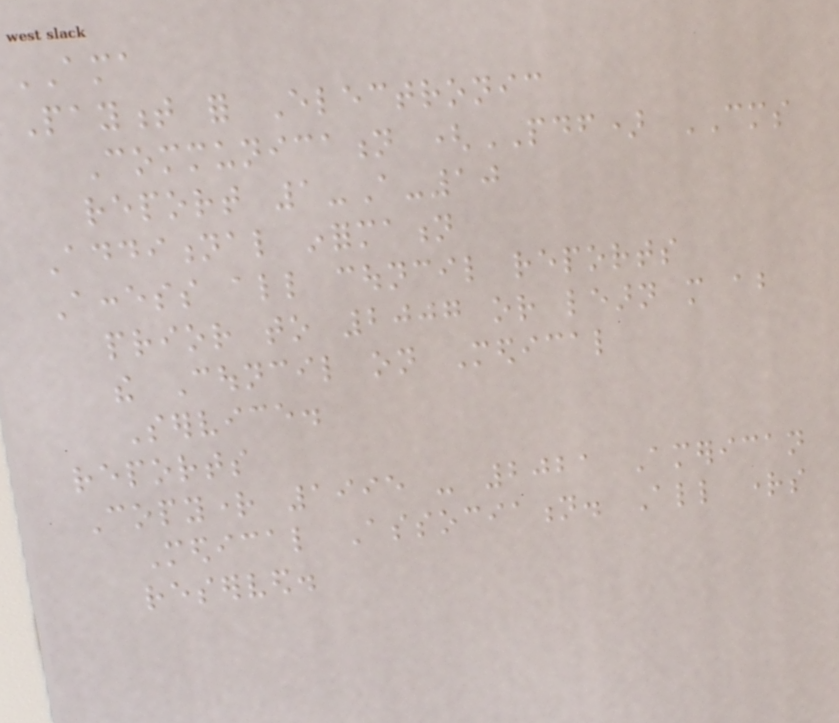AMA
Payment for Electronic
Communication (PDF) CMS
report 1-A-10
Additional information
Access all council reports
prior to 2007 or learn more about
the Council on Medical
Service.
reports
Copyright 1995 - 2021 American
Medical Association. All rights
reserved.
